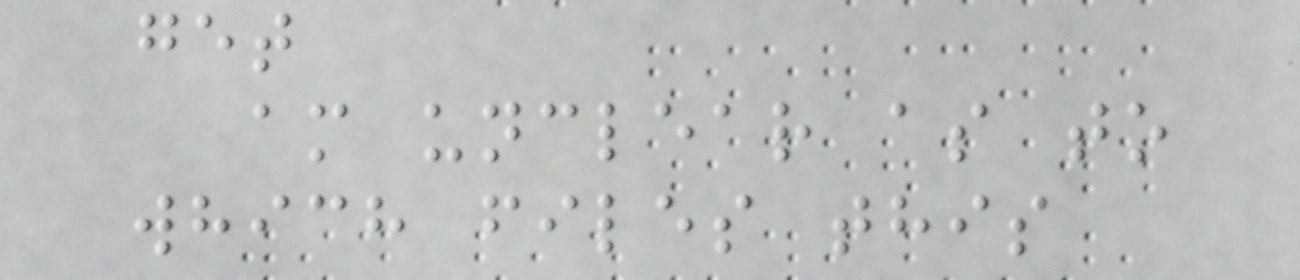get
am unclear as to
which files this
